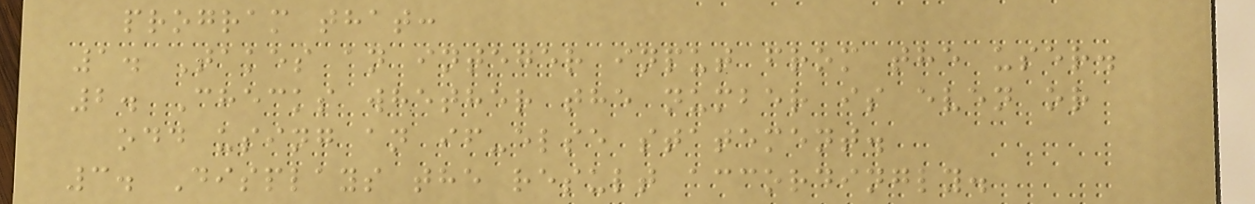program that:
1. Takes an integer input from the user.
2. Checks whether the number is even or
odd using an if-else statement.
3. Displays the result accordingly.
